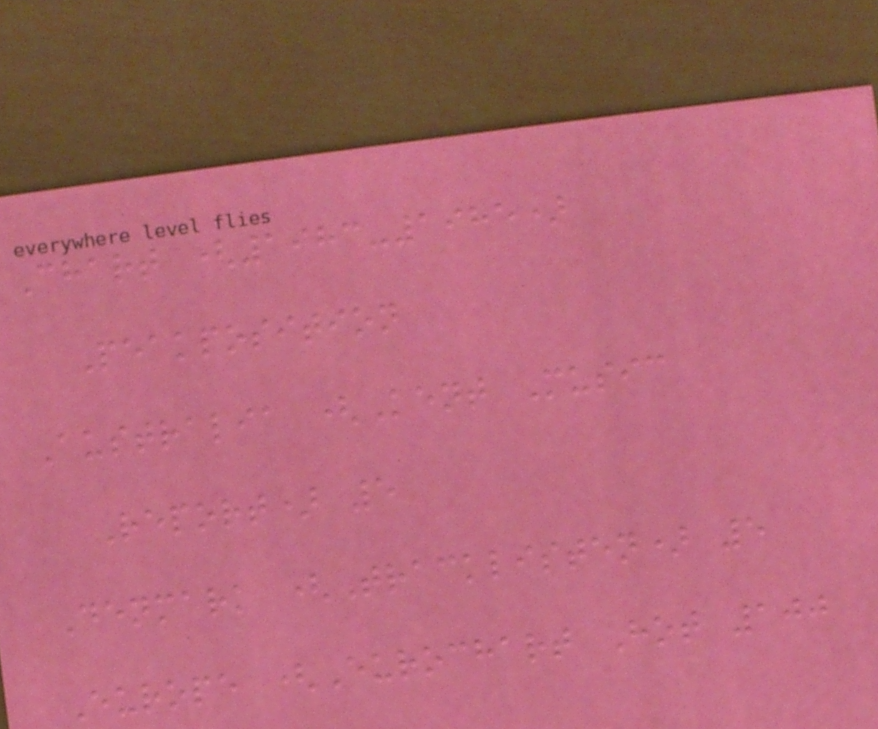Chart (1983-1985)
Peakposition
Australia (Kent Music
Report) 5
Denmark (Tracklisten) 5
Europe (Eurochart Hot 100
